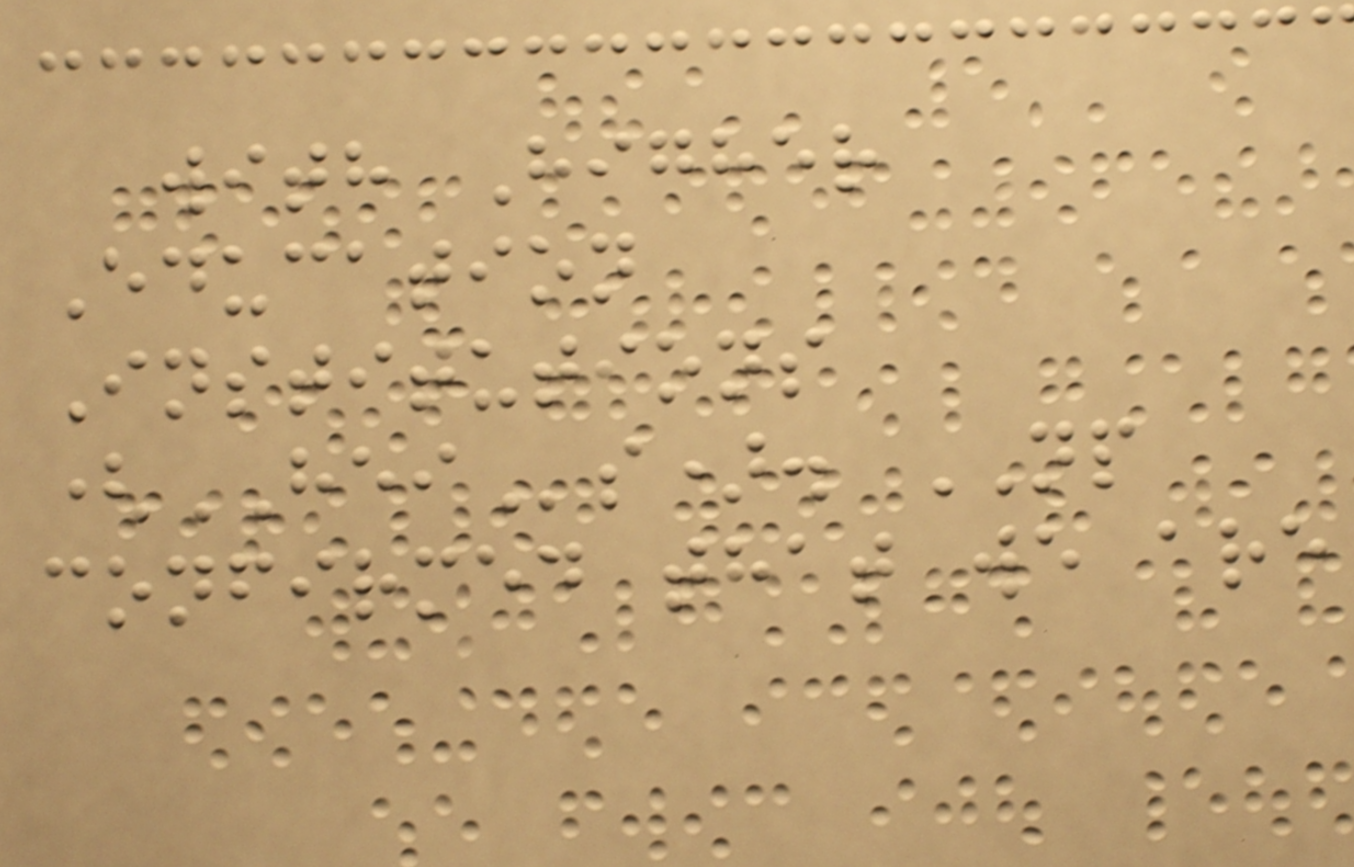with Higher
Education
Institutions
(HEIs). NP
confirmed that we are
